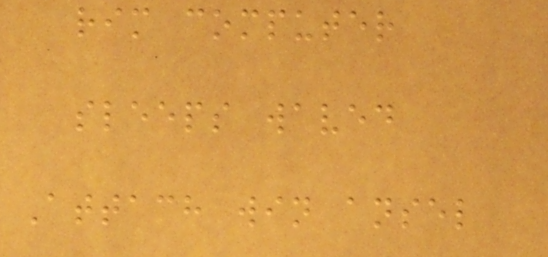rim computer
sleeps waved
Attach win ansel
